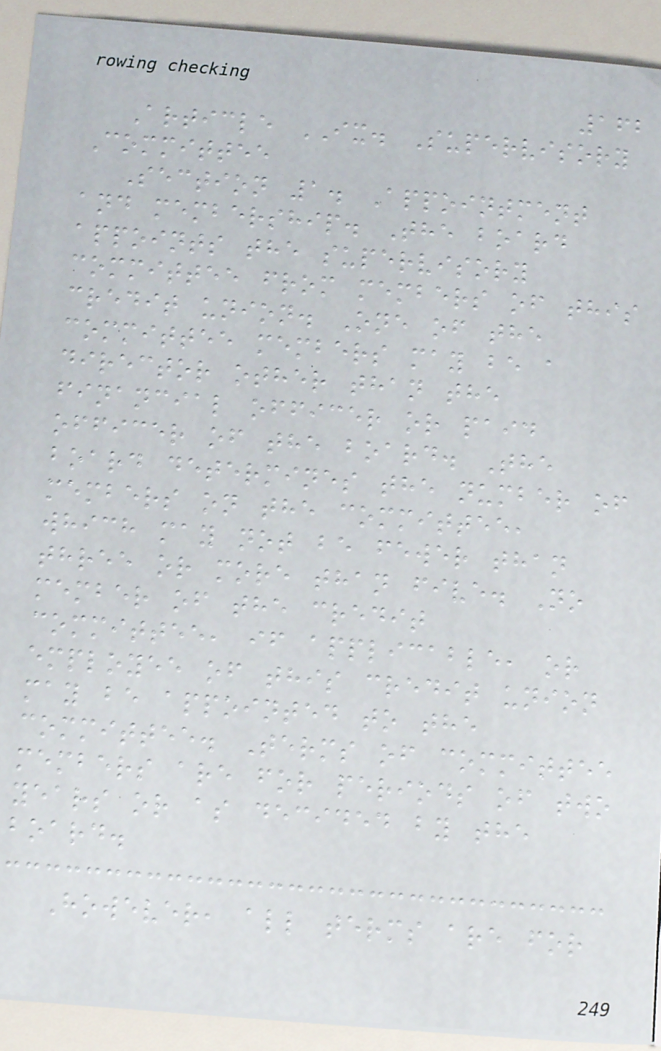162
Article IX. Supervisory
Committee
Section 1. Appointment
and membership. The board
appoints the supervisory
committee from members of this
credit union. One of the
committee members may be a
director other than the
financial officer or paid
officer of the board. The
board determines the number of
members on the committee,
which may not be fewer than
three or more than five. No
member of the credit
committee, if applicable, or
employee of this credit union
may be appointed to the
committee. Terms of committee
members are for periods of two
years or as decided by the
board.
However, all terms are for
